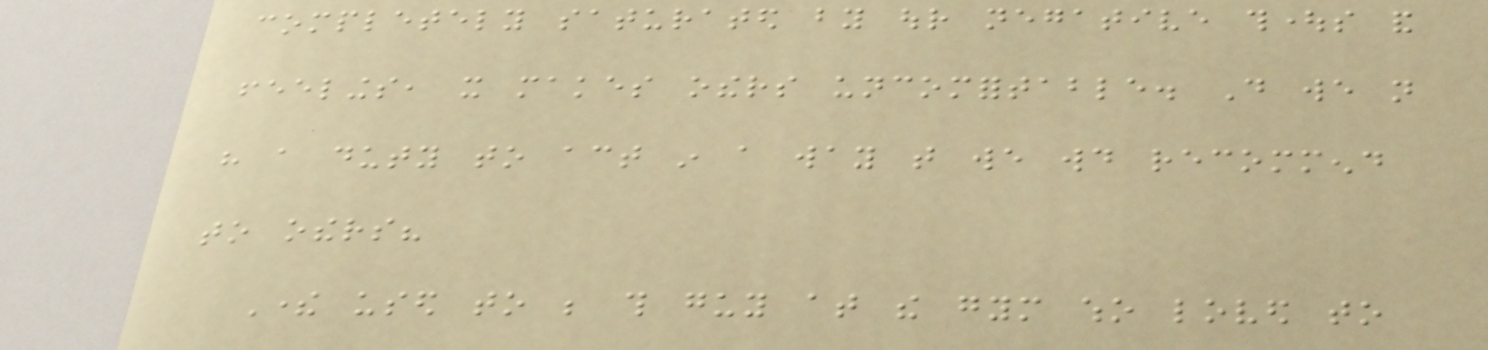completely saturated by our negative thoughts and
feelings, it makes others uncomfortable. Do we not
have a duty to act in a way that we would recommend
to others?
There used to be this guy at the gym who loved to
